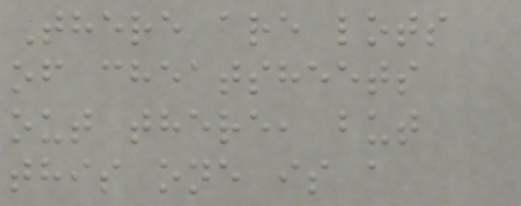There are lots
of cheatsheets
out there, but
this one is a
